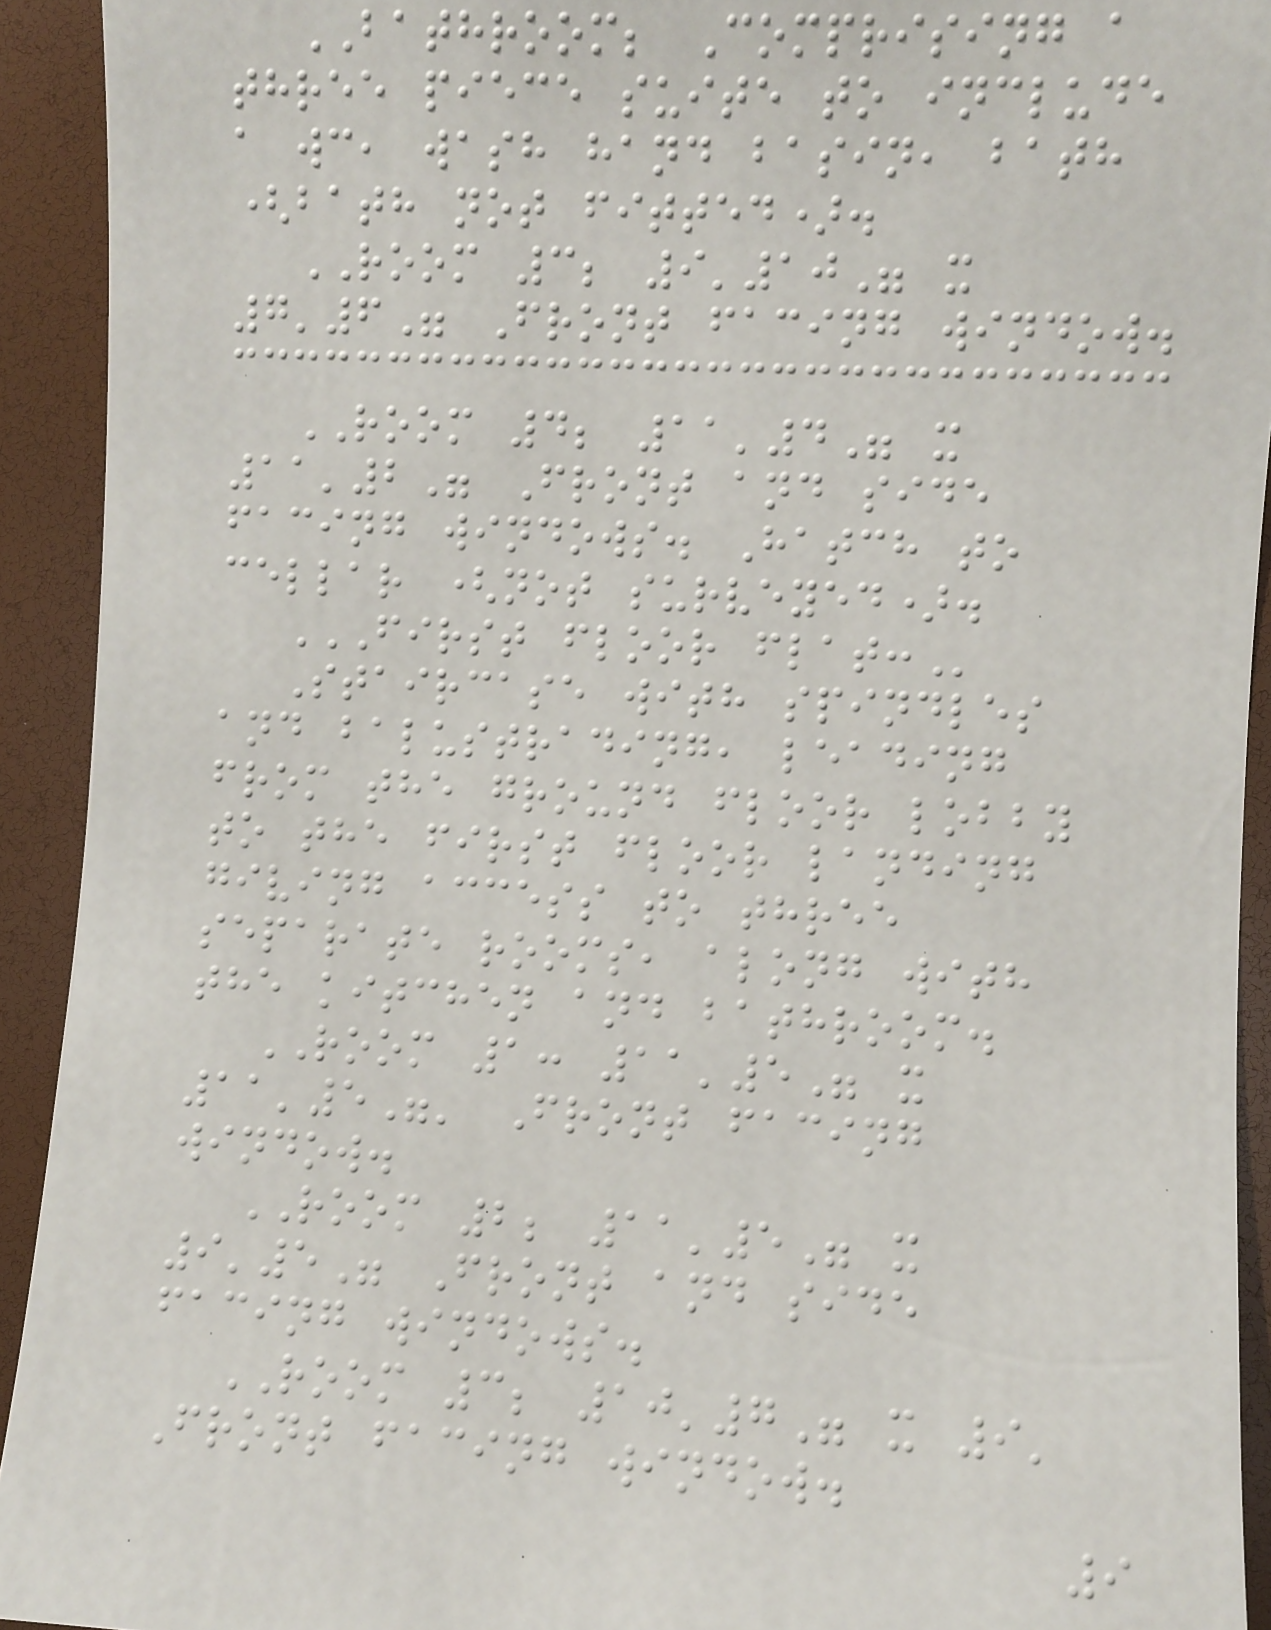BATHROOM; Comprising a
three piece suite to include
a wc, wash hand basin, bath
(bath not fitted).
ROOM 3; 9'10" x
7'6" Front facing window.
ROOM 4; 11'4" x
11'2" Front and side
facing windows. Hatch to
cellar (not surveyed).
FIRST FLOOR FLAT:
Staircase with spindles
and balustrading, leading
from the ground floor lobby
to the first floor landing
giving access to three
separate rooms, along with
the kitchen and bathroom.
ROOM 1: 11'5" x
11'5"' Front facing
window.
ROOM 2; 11'5" x
9'5" Front and side
facing windows.
ROOM 3; 10'7" x 9'
Front facing window.
9
